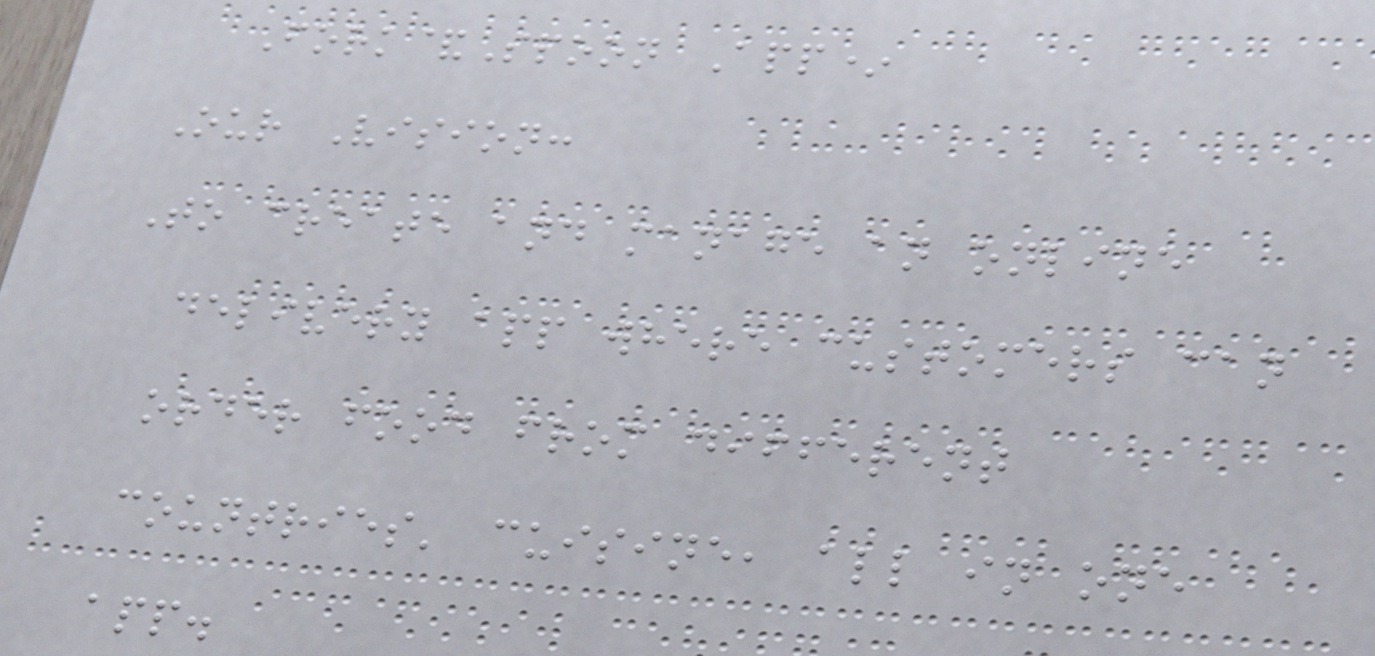Fork&Spoon App*
Our Vision:
To create and manage an online
delivery app where customers can
order food from different
countries' cuisine, all in one
app.
